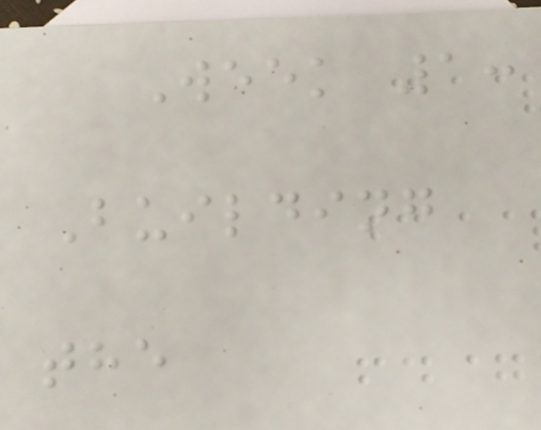Week 1:
Building
the
